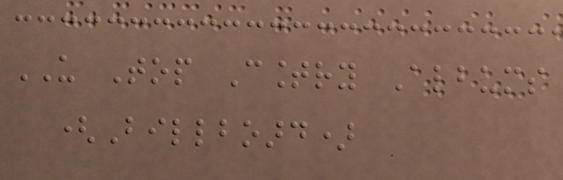US Top Country Albums
(Billboard)
